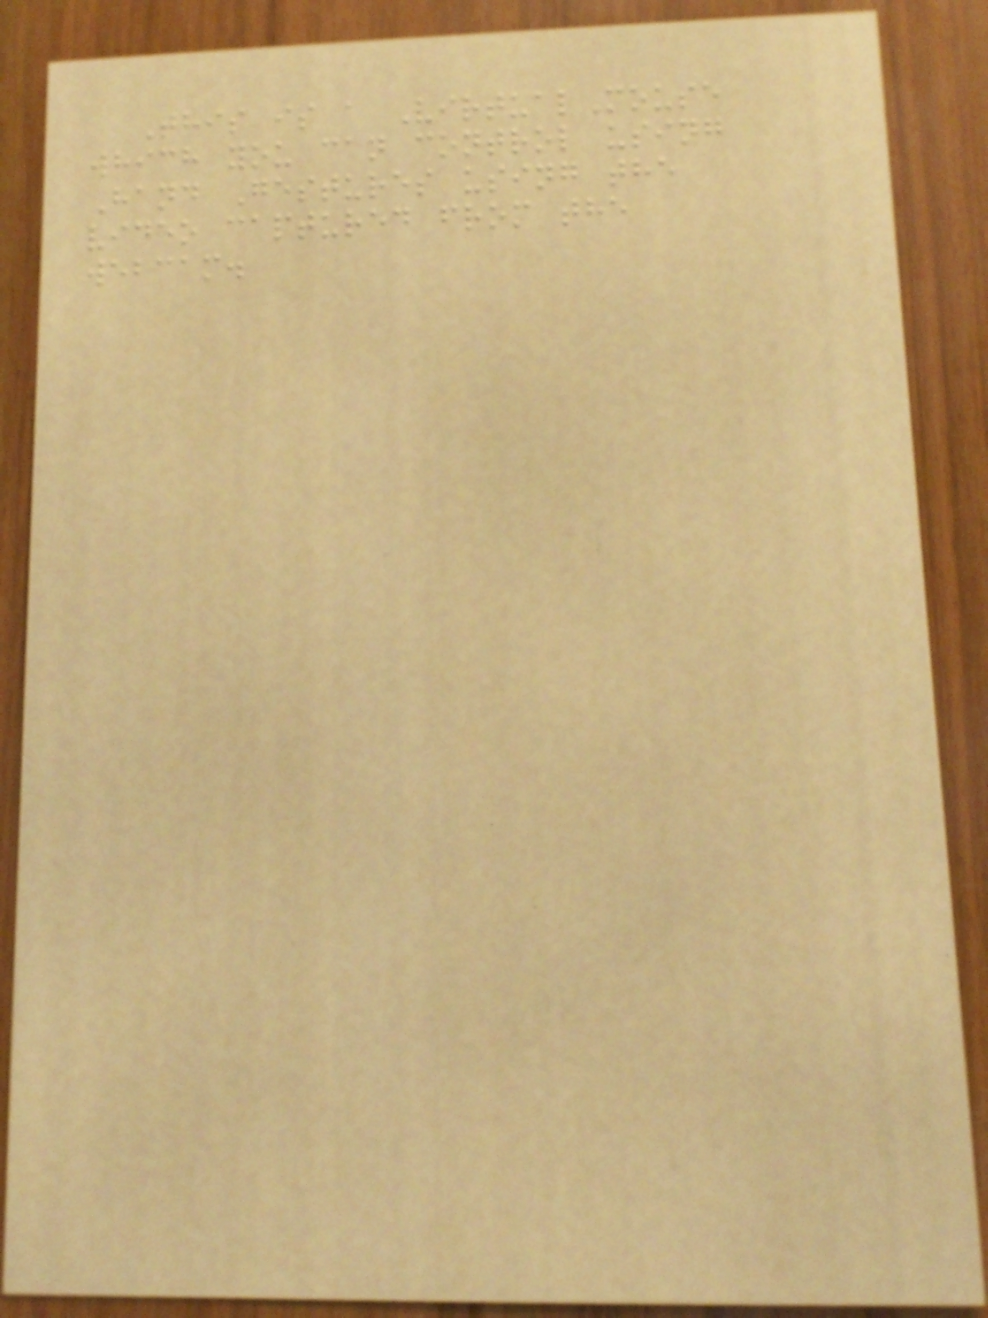This is a VirtualMouse
which you can control using
Hand Gestures using the
video captured from the
webcam.
